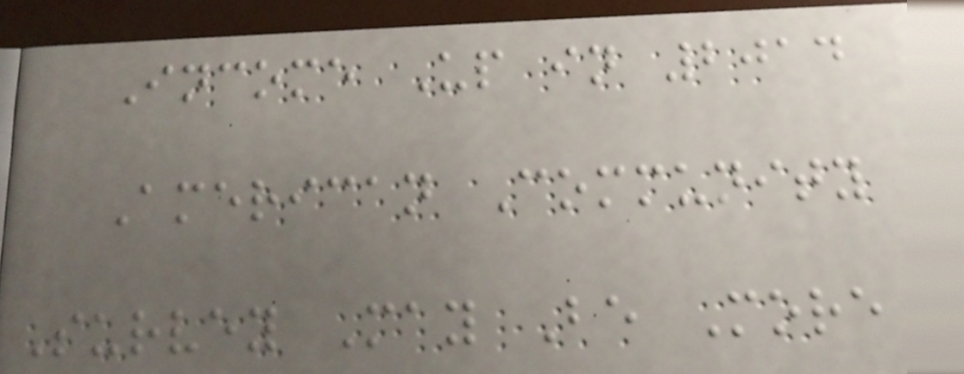Income Up in 2014
American Community
Survey May Be More
